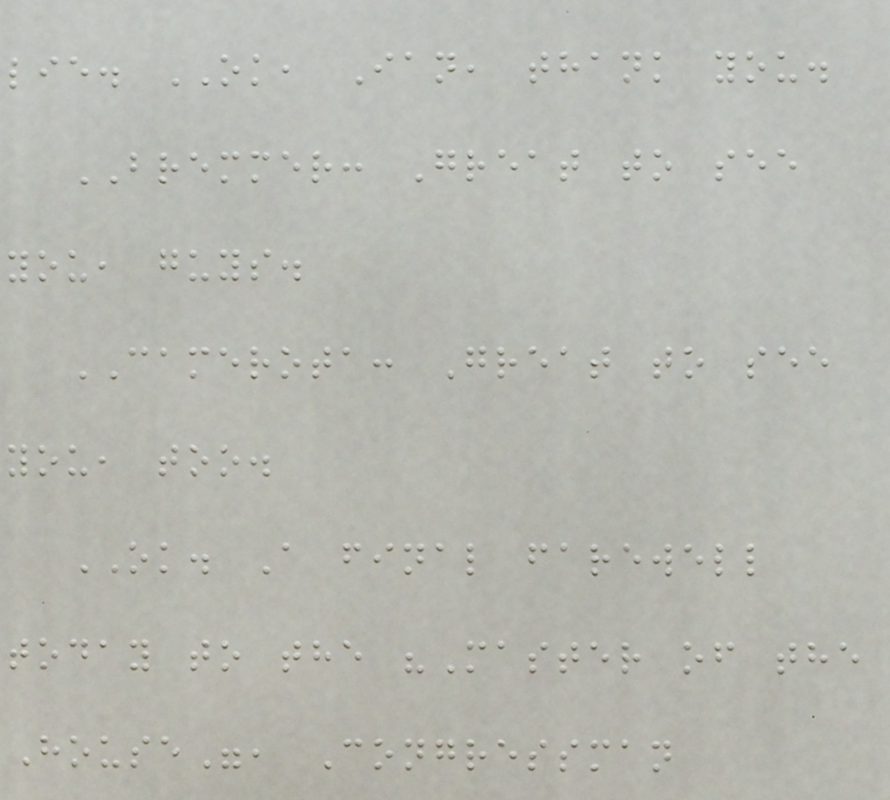lie. OK, Ian, thank you.
BREMMER: Great to see
you, guys.
CAMEROTA: Great to see
you, too.
OK. A final farewell
today to the "Master of the
House", Congressman
